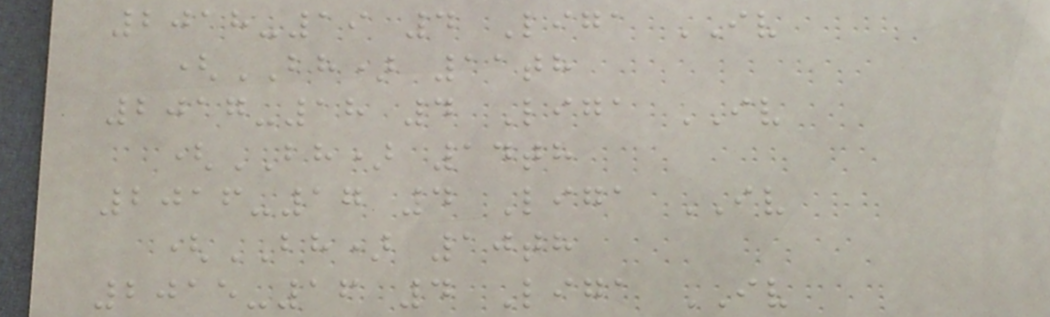2018-19 4 Liga IV
(BH) 11th
2017-18 4 Liga IV
(BH) 14th
2016-17 4 Liga IV
(BH) 10th
2015-16 4 Liga IV
